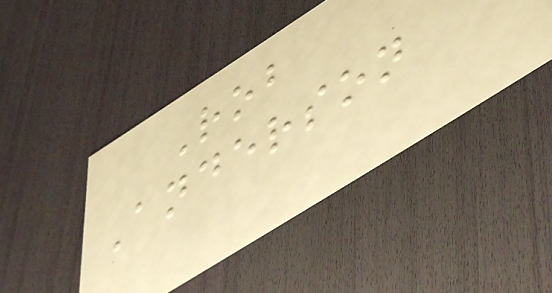Rob
Anderson
